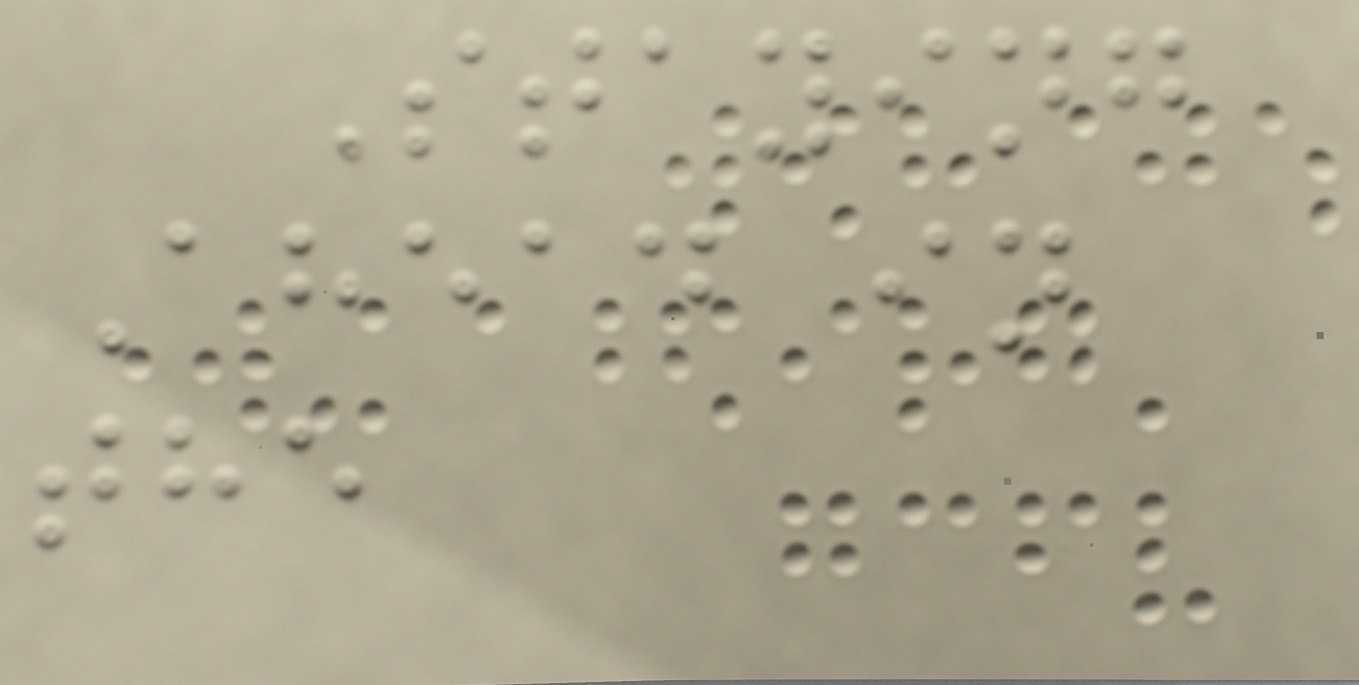Staying
Ahead in
the
